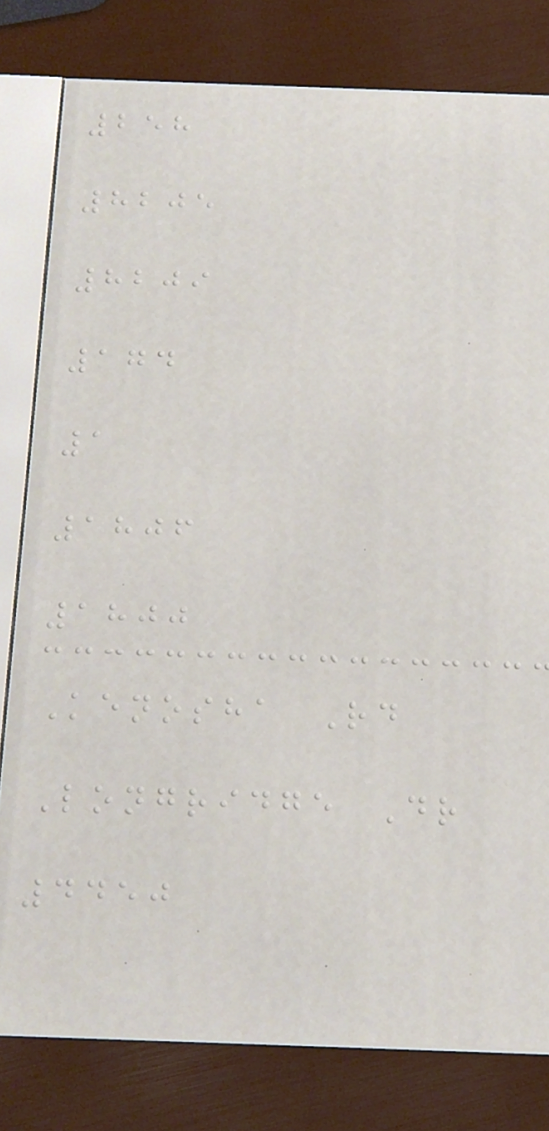258
8205
8209
174
1
1806
1800
Kenosha Rd
Longridge Dr
4450
